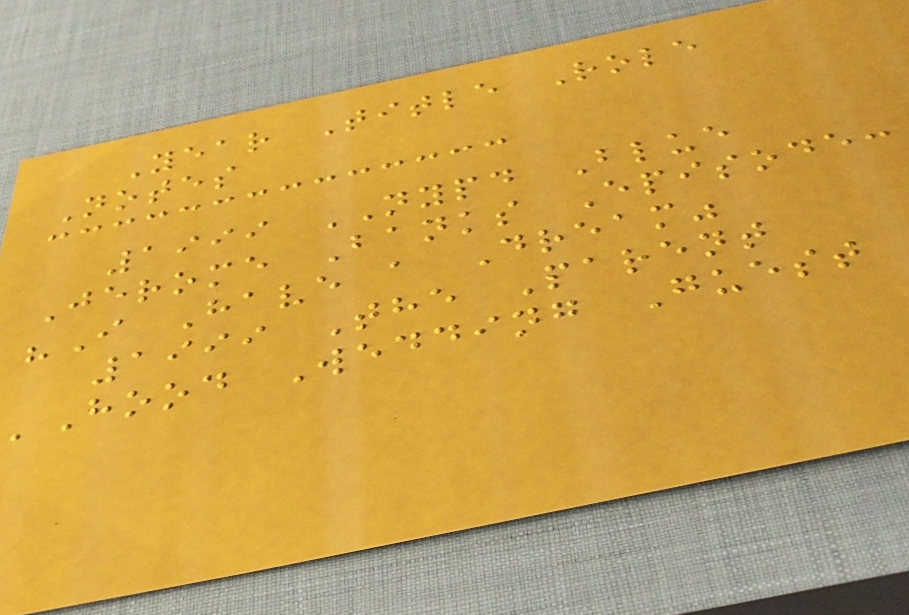Year Title Role
Notes
1999 NYPD Blue
Jerome Banks Episode:
"I Have a Dream"
1999 The Parent
'Hood Wedding Guest
